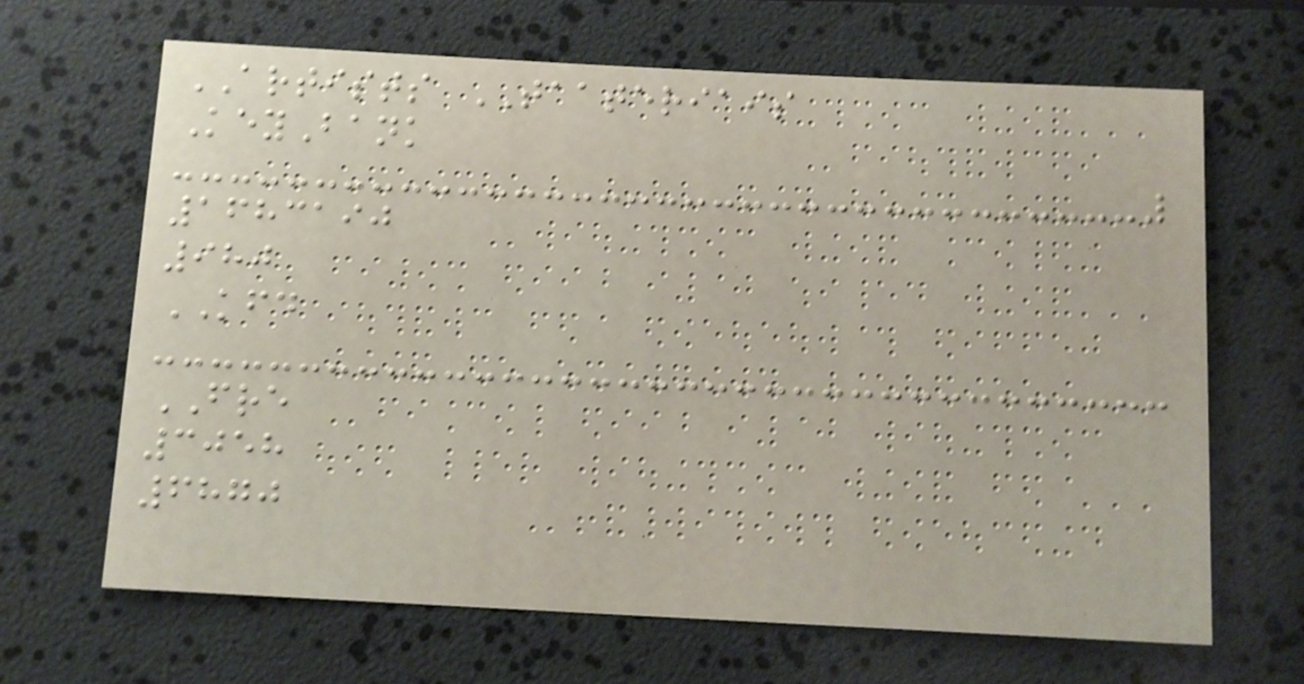ARTISTS TAATERIAIS
KeyBank
1683190
980
KFD
FRE
3058
6870
